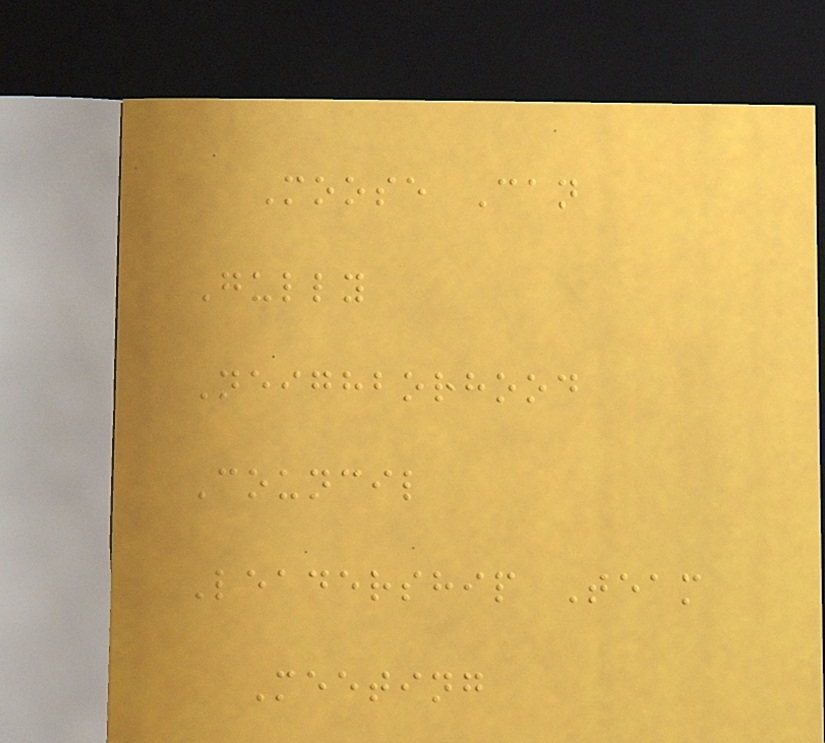Moose Can
Gully
Neighborhood
Council
Leadership Team
Meeting
